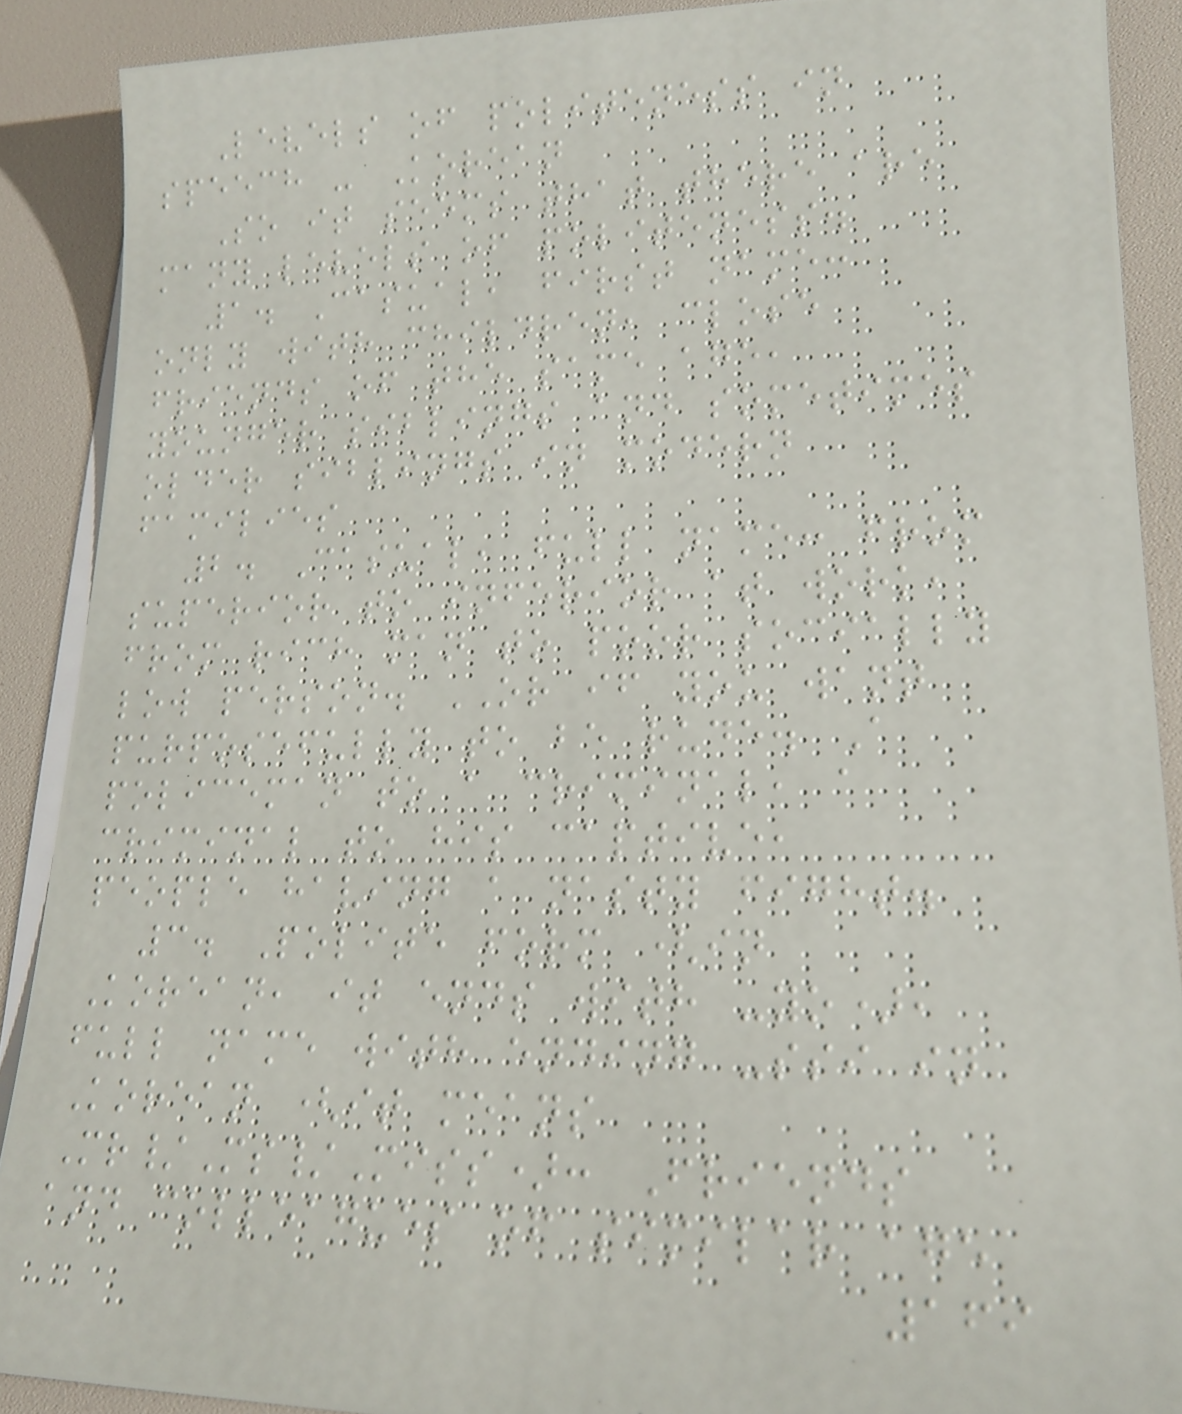Levels of politeness in
speech - Korean
So it seems that there are
many levels of politeness.
1. Casual, first name:
only with children, close
friends of the same age,
younger siblings and sometimes
older siblings in modern
families
2. Casual, full name: from
superior to inferior at work,
from rich man to poor socially
low person. OR if you want
purposefully to be rude. A
policeman to a criminal, a
criminal to his captive,
people having a nasty fight.
3. Polite form (in
Korean, it ends with -yo),
full name with ending -ssi in
Korean (it means
Mr/Ms/Miss): Friends
and colleagues of similar age
169
